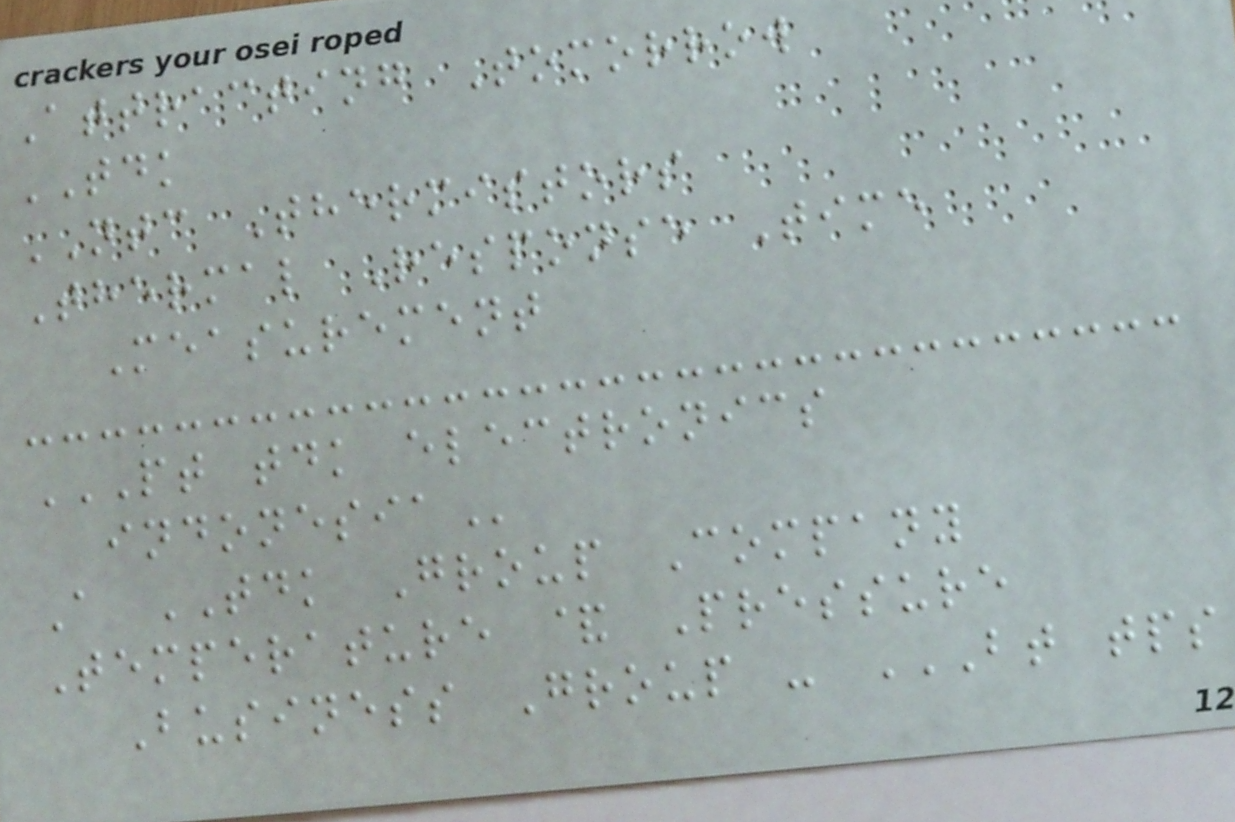Attracting Tomorrow
TDK
NTC Thermistors
Thermal Response Time
Measurement
PT TDK ELECTRONICS
INDONESIA
A TDK Group Company
Temperature & Pressure
Business Group - BT TPS
